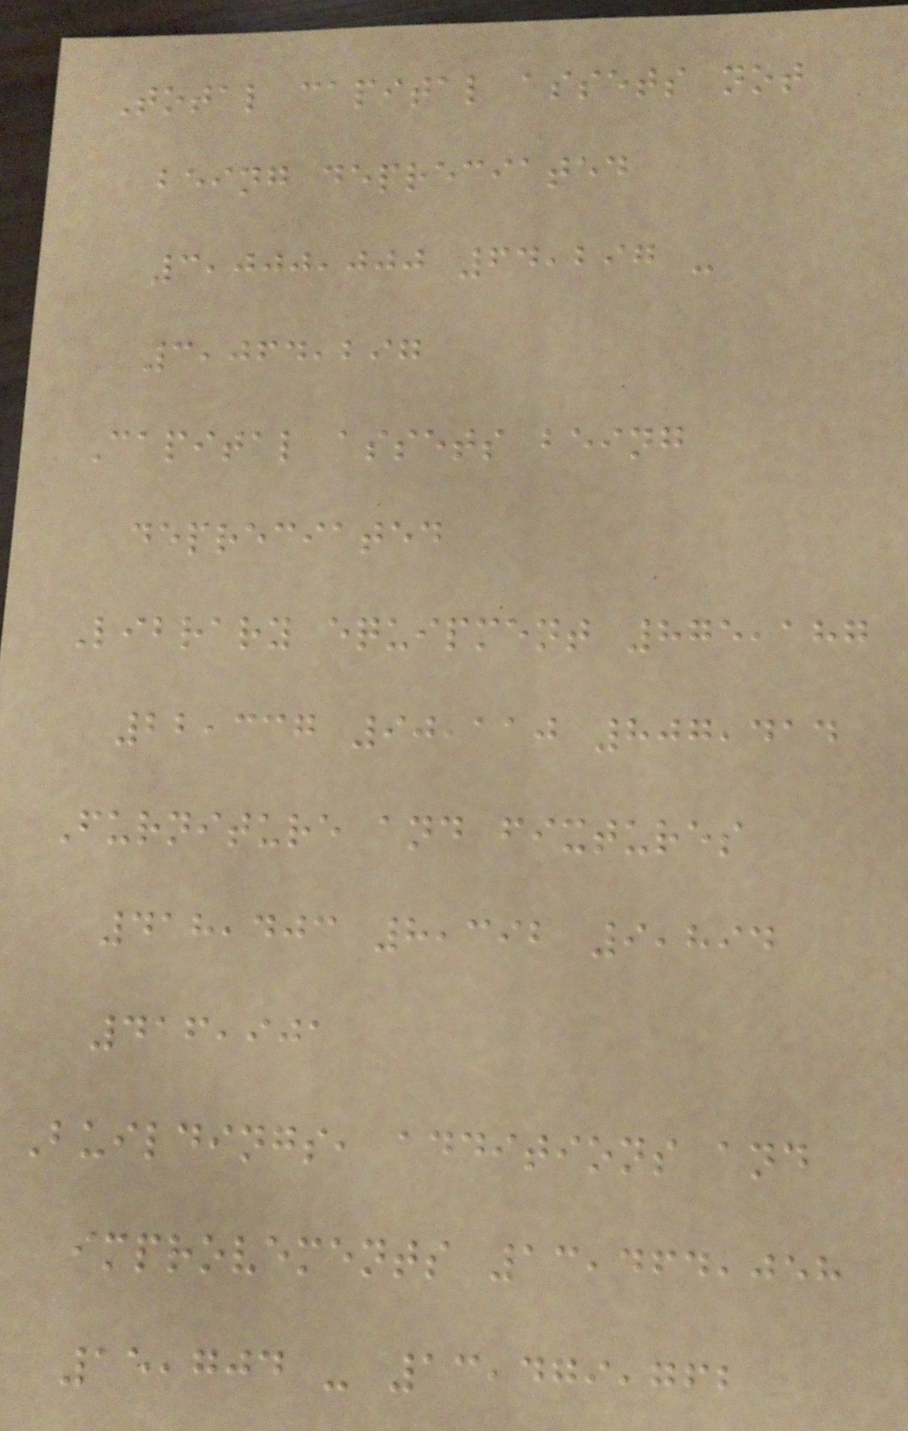Total capital assets not
being depreciated
3,000,000 64,297 -
3,064,297
Capital assets being
depreciated
Library equipment 875,187
22,337 90,110 807,414
Furniture and fixtures
418,403 8,392 9,894
416,901
Buildings, additions and
improvements 13,464,058
15,704 - 13,479,762
